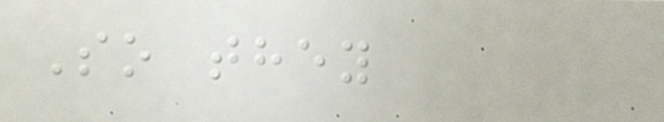So they
